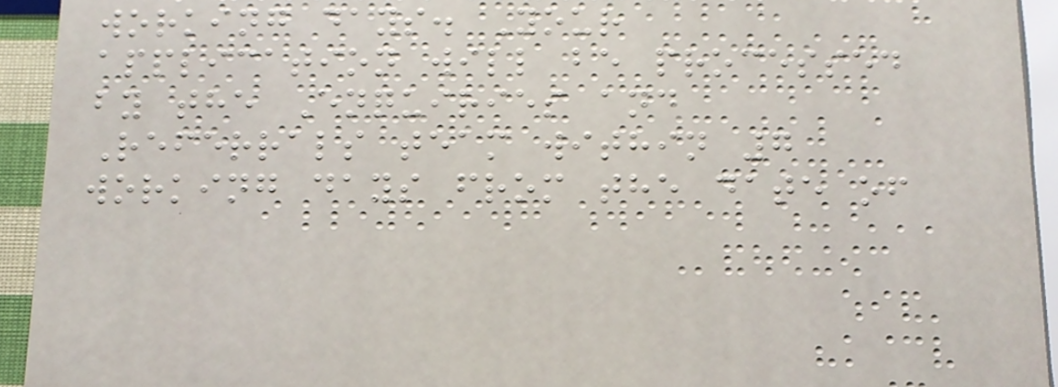working days. Your
application will be processed
by the Enquiries and
Referrals team within 7
working days from the date of
